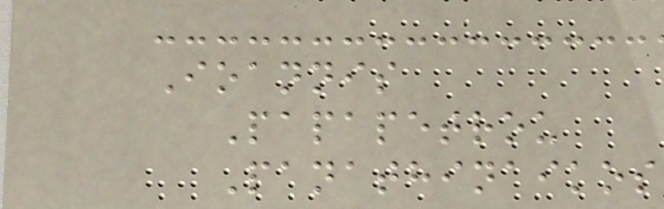Ioannis
Papapetrou
Panathinaikos
